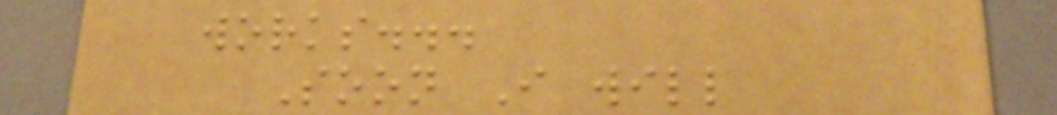works...
Soon I will
